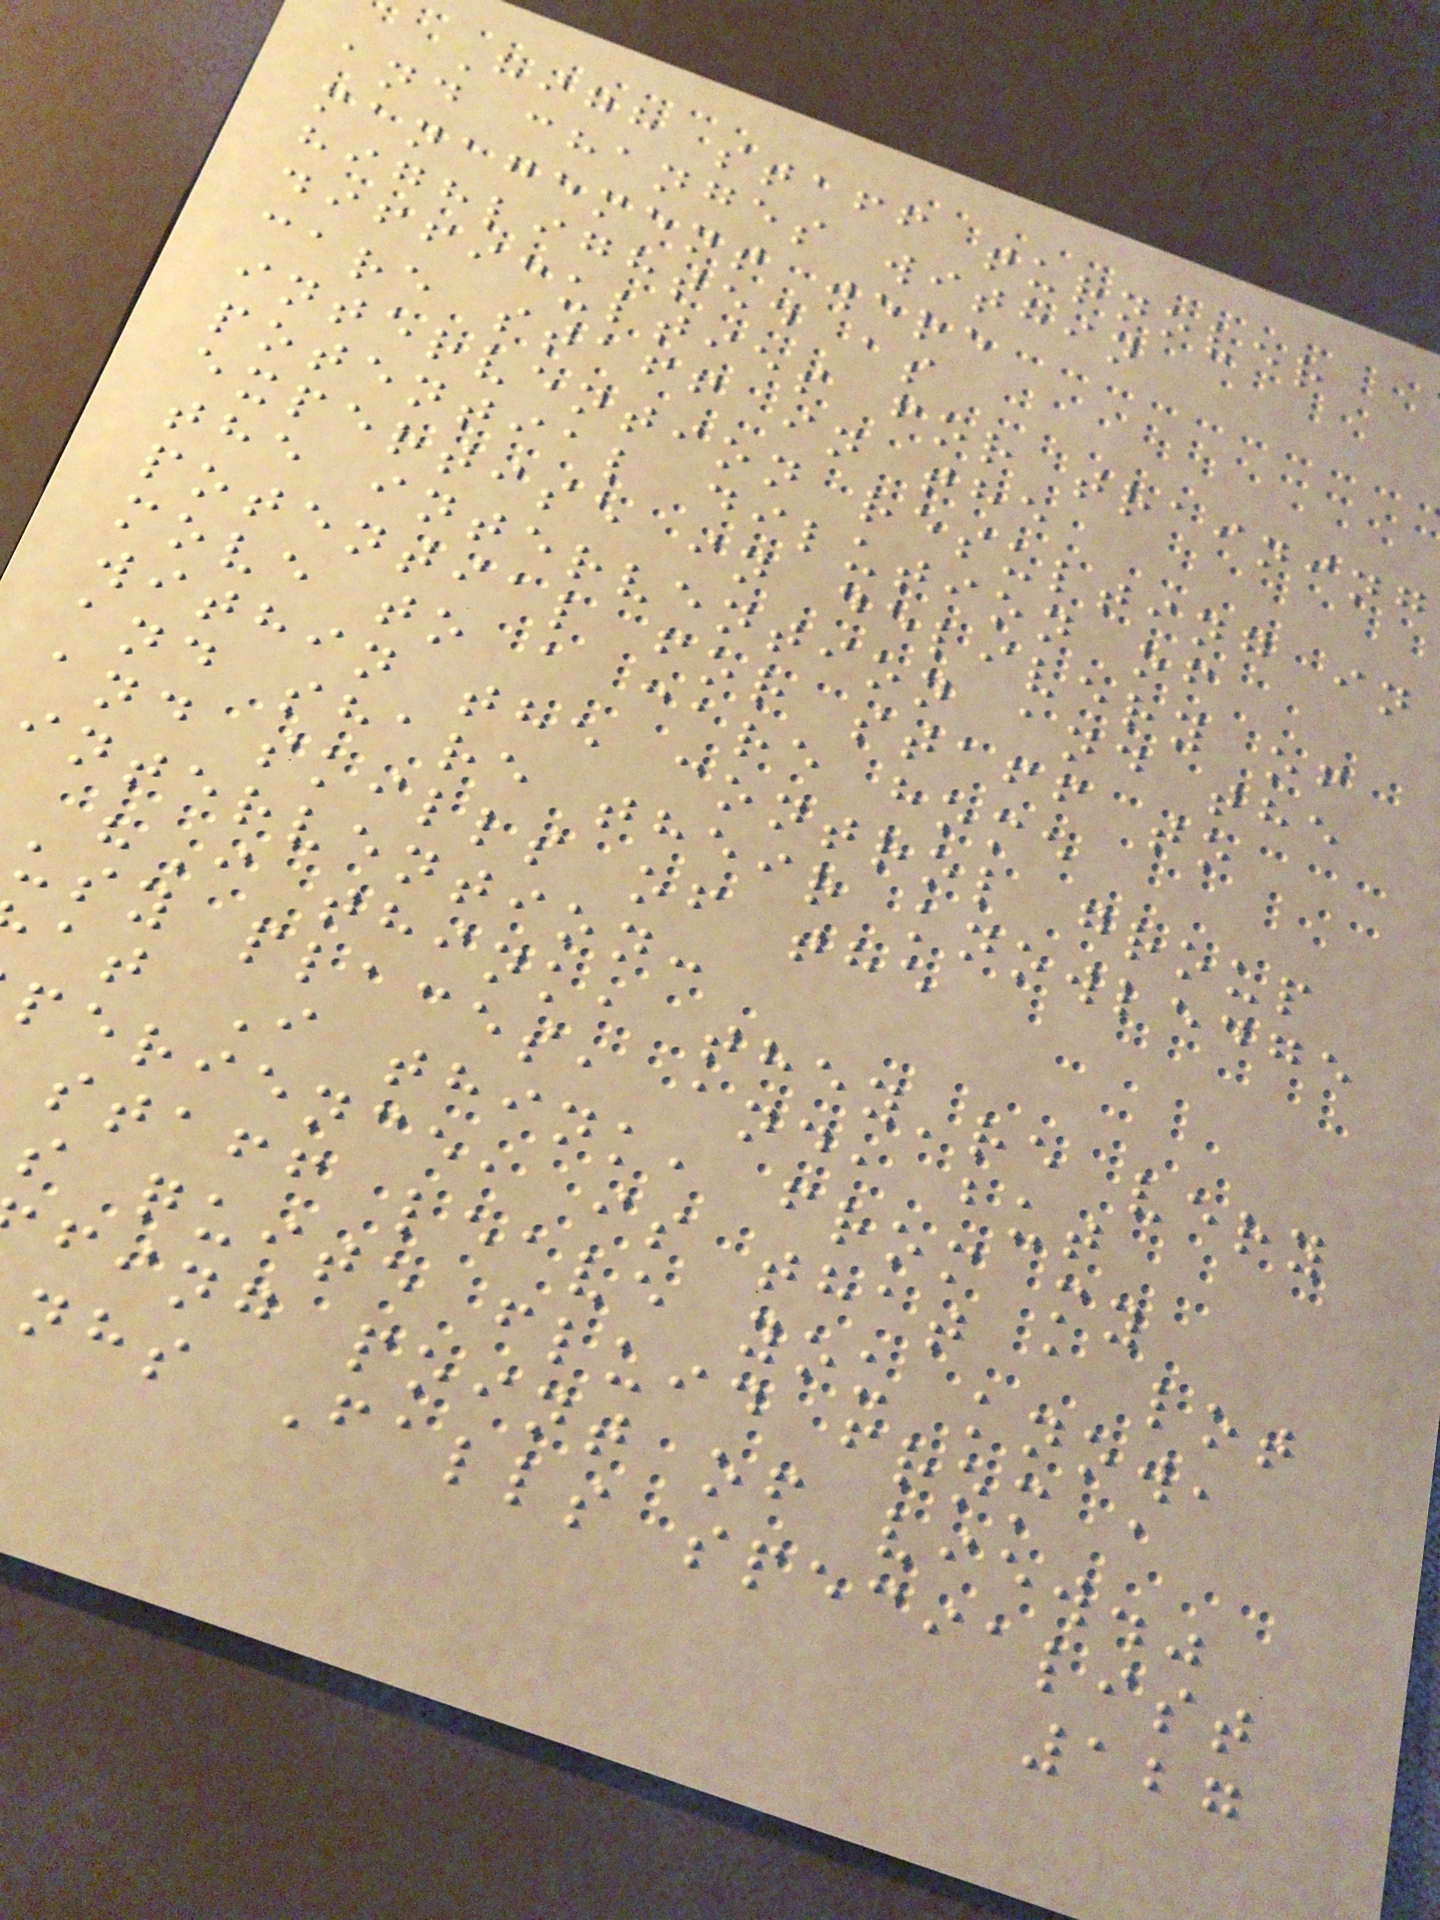High staff turnover
and changes within
management were
highlighted as
difficulties for training
care staff in the
intervention resulting in
potential dilution of
expertise in delivery of
the intervention and the
potential for staff to
move to a care home
within the control group
and share their knowledge
and skills of the
intervention:
"I think, they're very
usy places, and, but
at I think, from my
perience, is that a lot
staff leave you know,
s quite fluid from a
fing point of view."
nhs Falls specialist
127
